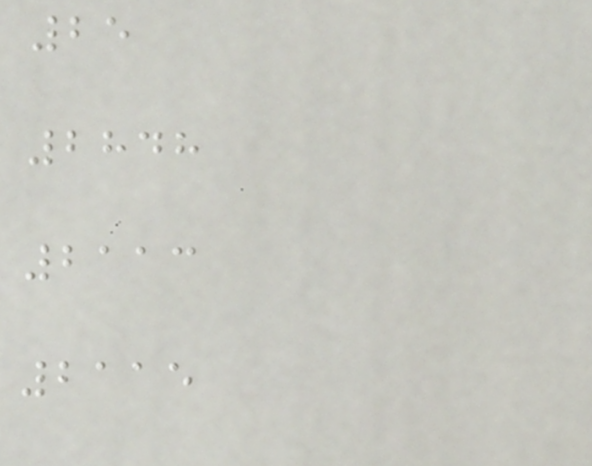25
2848
2113
2115
